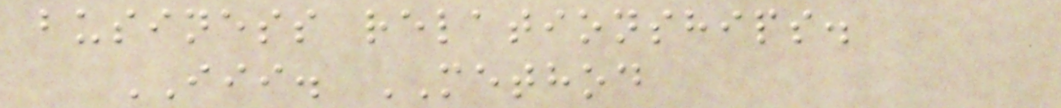business relationships.
III. METHOD
